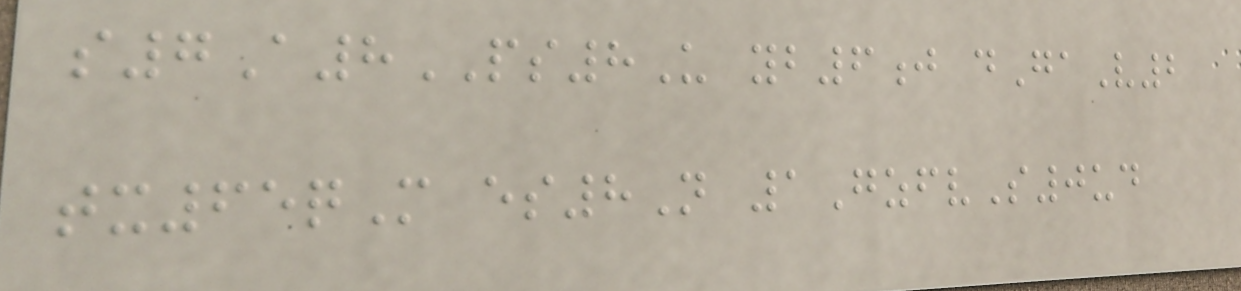s7A8PS8U yb6j dGaV2
tx65qM es8N 1GzfvS0ud
